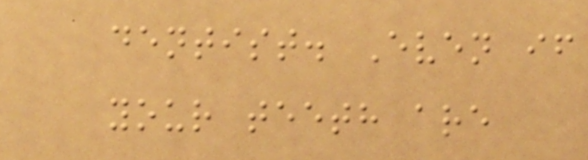dentist. Even if
your teeth are
